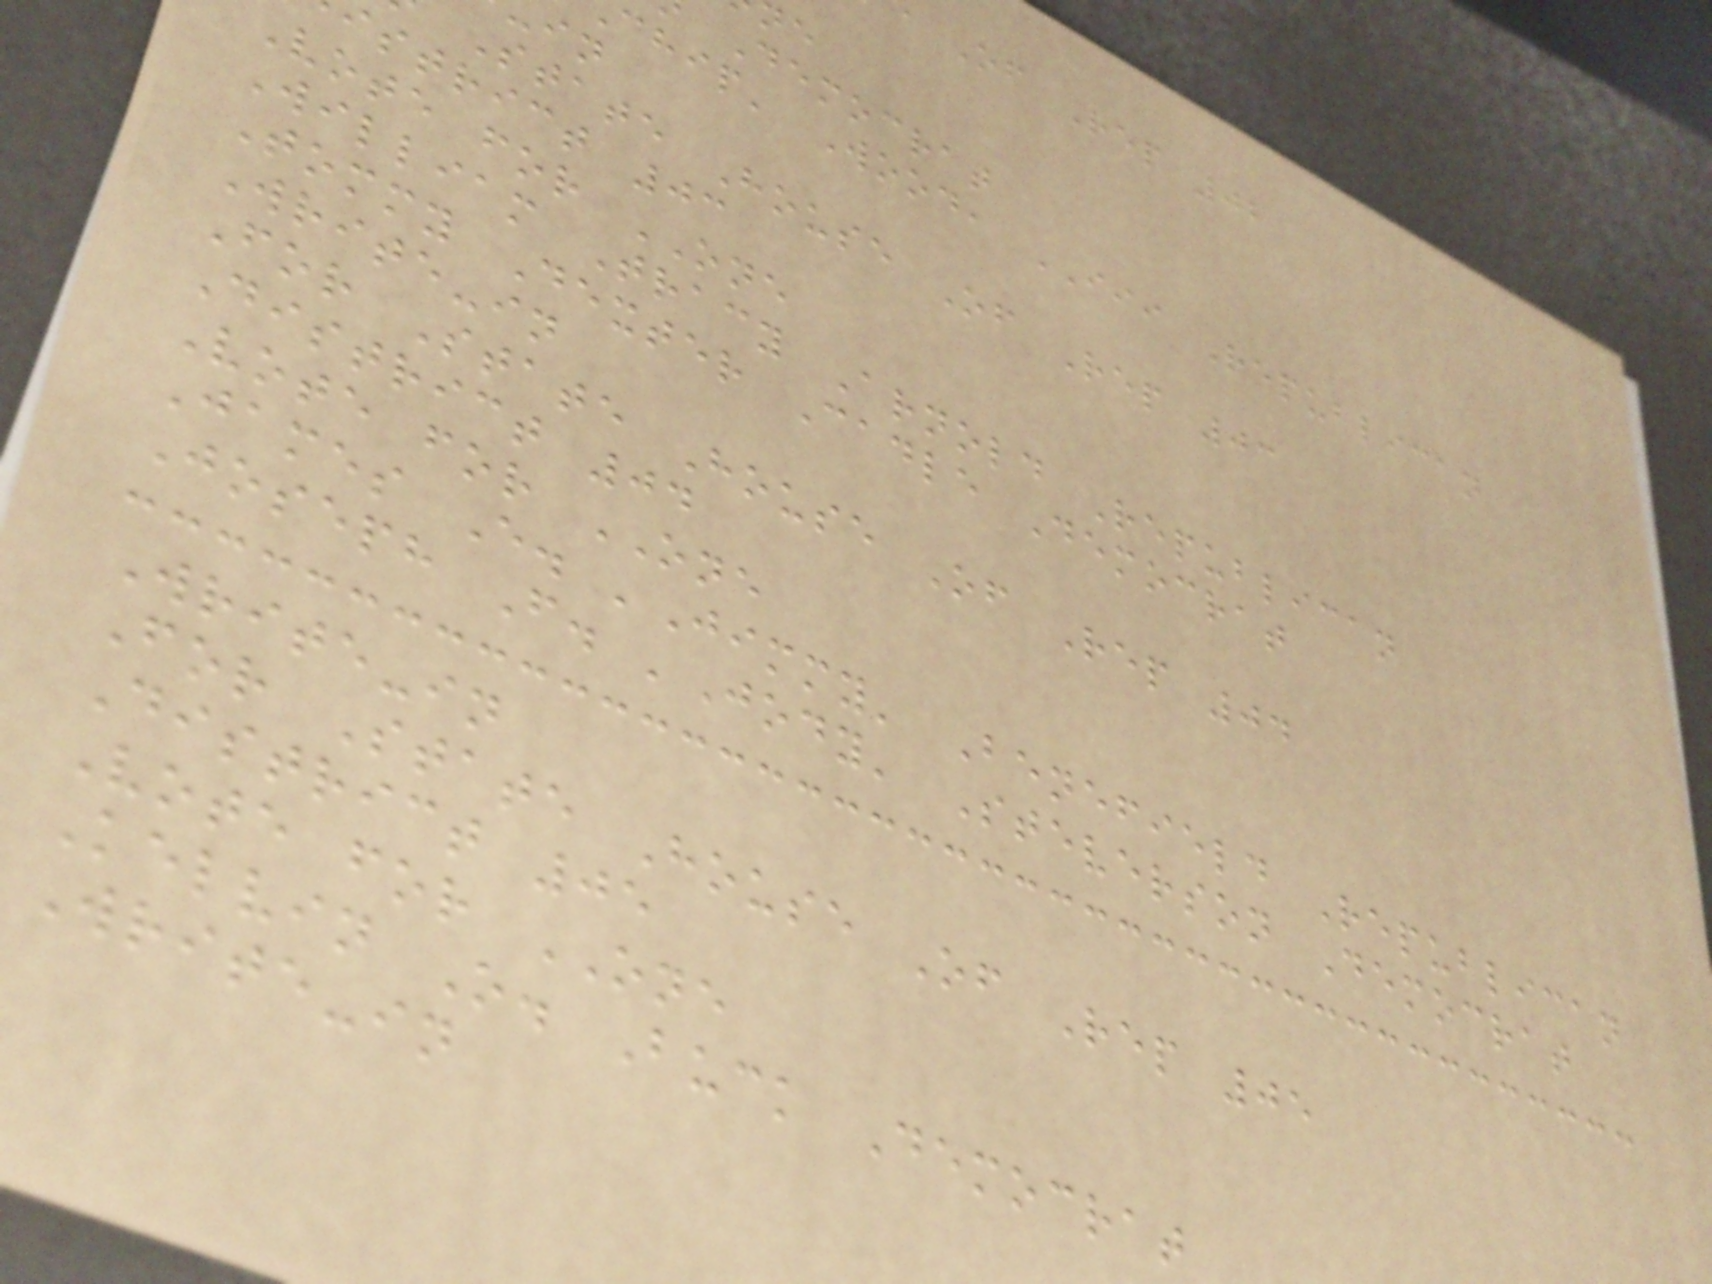Of Rep 02
Democrat
chip' Wood, III Republican
State House Of Rep 03
istrict 03
Vote for ONE
William Tracy Arnold Republican
Tommy Dexter Cadle Democrat
Write-in
For State House Of Rep 04
District 04
Vote for ONE
James E. 'Jimmy' Benefield Republican
Joseph F. 'Jody' Steverson Democrat
Write-in
For State House Of Rep 05
District 05
Vote for ONE
Kelvin O. Buck Democrat
Write-in
